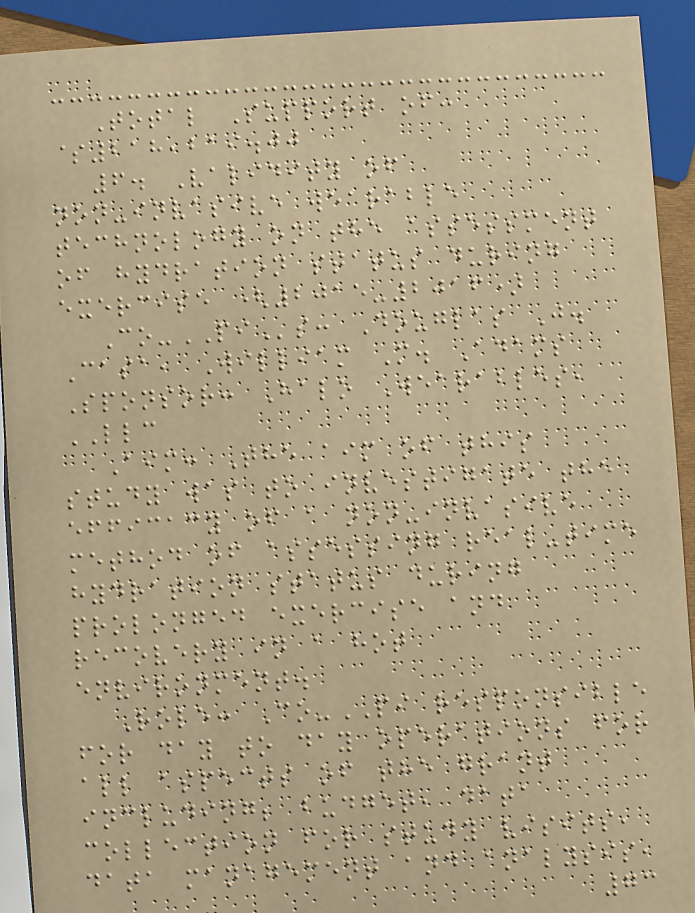Total Support of:
$218,219.00
6. Validity of
non-invasive wearable
technology on the assessment
of hydration status during
exercise (2015-2016)
Co-PIs: Douglas J.
Casa, William M. Adams
Sponsor: Halo Wearables,
LLC
Aim: The aim of this
study was to investigate the
efficacy of a non-invasive
method of assessing real-time
hydration status during
prolonged exercise and
recovery in a hot
environment.
Role: Co-PI responsible
for day to day operations for
all aspects of the grant
including; budget, data
collection for study visits,
data management and analysis,
73
